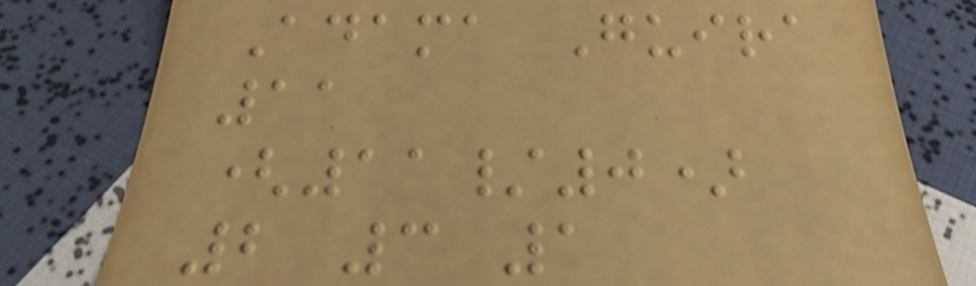Adama Guira
11
(11/0)
2 3 1
